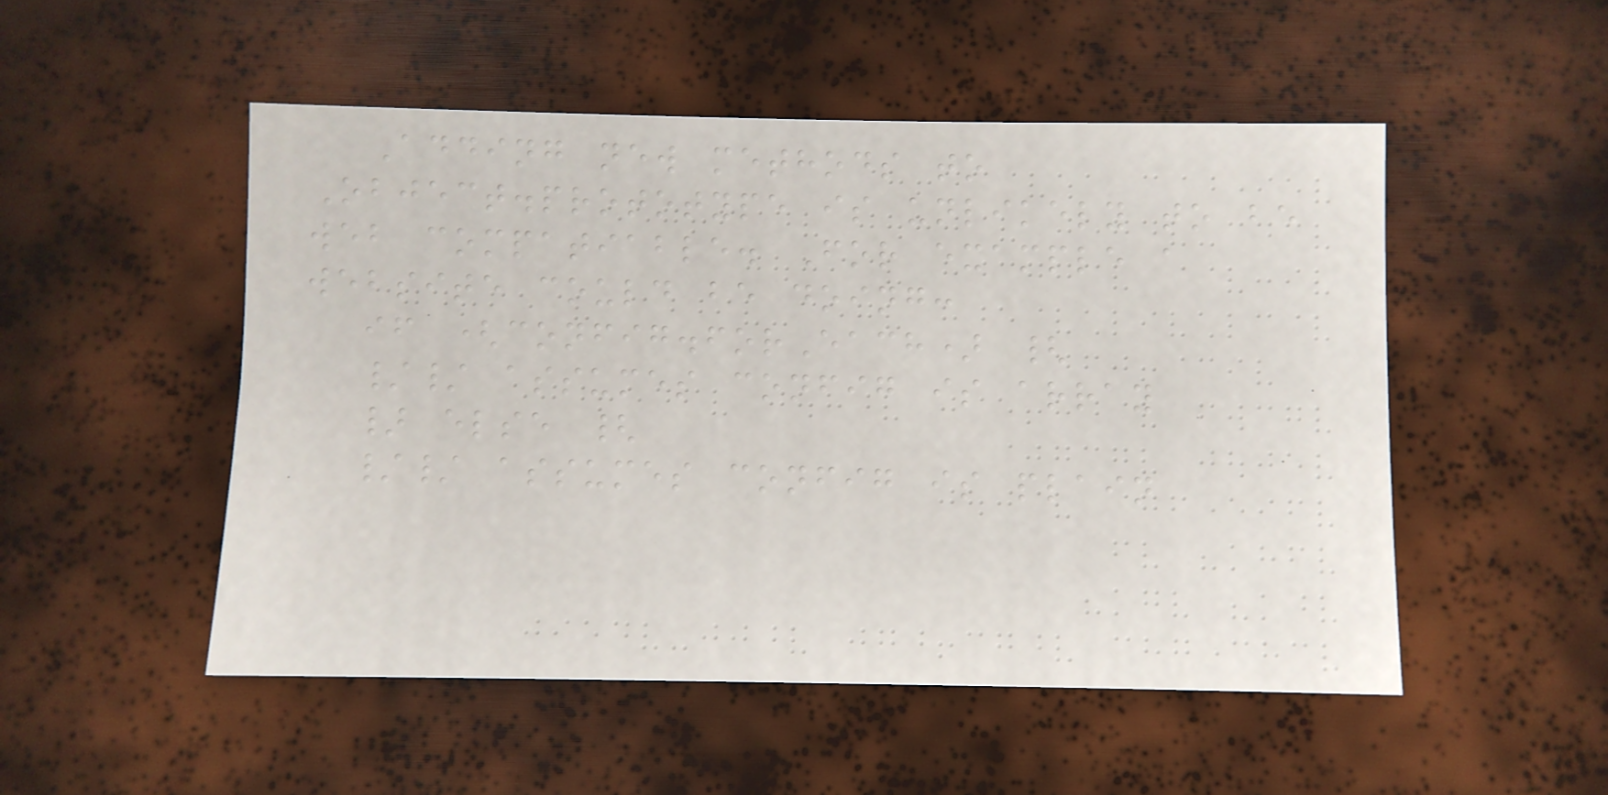Adding new methods to
Object.prototype is unlikely to be
web compatiable. For example a
website could be doing:
if (config.forEach) {
// assumes config is array
} else {
// assumes config is plain
